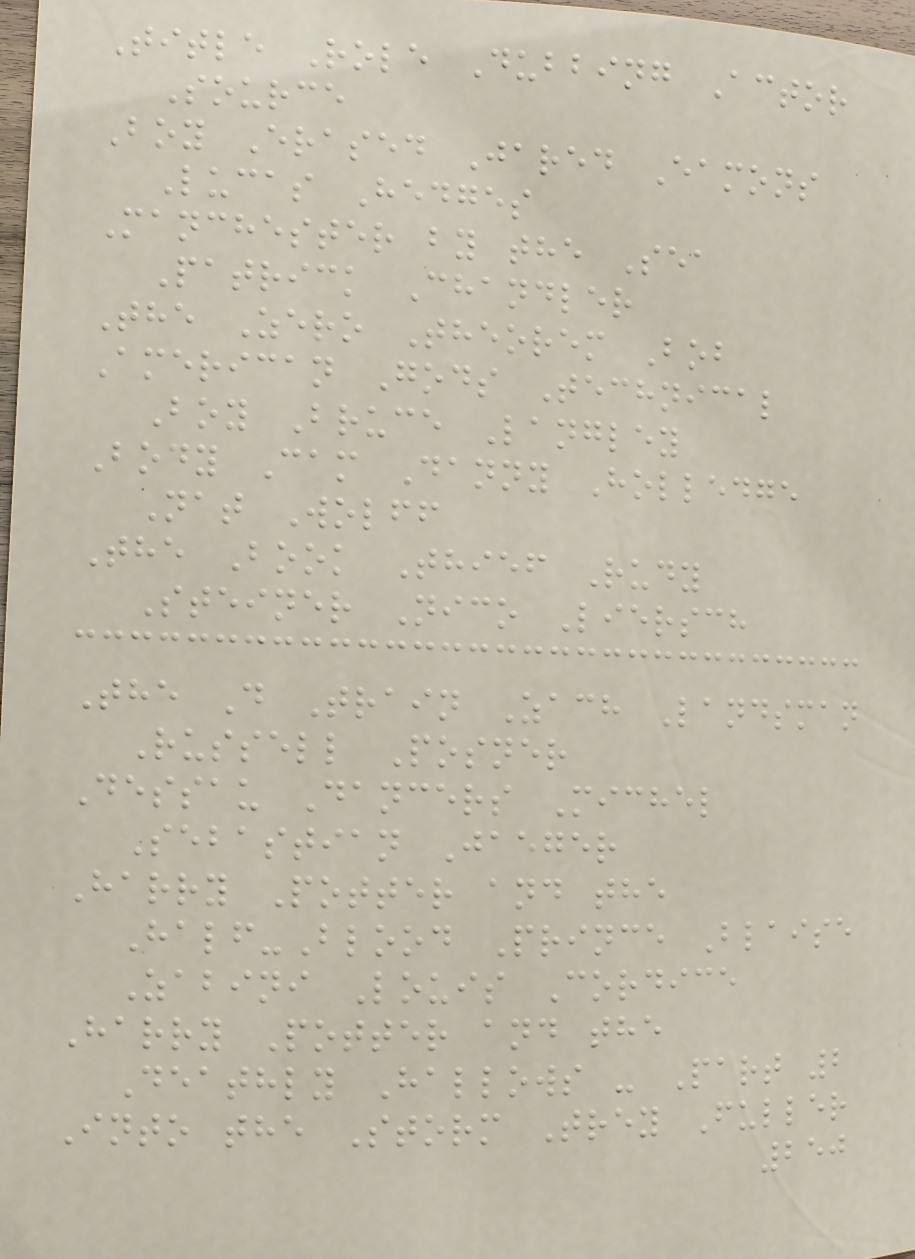Title Role Dubbing Actor
Source
Boy Erased Jared Eamons
Lucas Hedges
Manchester by the Sea
Patrick Chandler
The Zero Theorem Bob
American Gods Technical
Boy Bruce Langley
Body Cam Danny Holledge
Nat Wolff
The Book Thief Rudy
Steiner Nico Liersch
The D Train Zach Landsman
Russell Posner
Dessau Dancers Michel
Sebastian Jaeger
Harry Potter and the
Half-Blood Prince Blaise
Zabini Louis Cordice
Harry Potter and the
Deathly Hallows - Part 2
Into the Storm Trey Fuller
250
